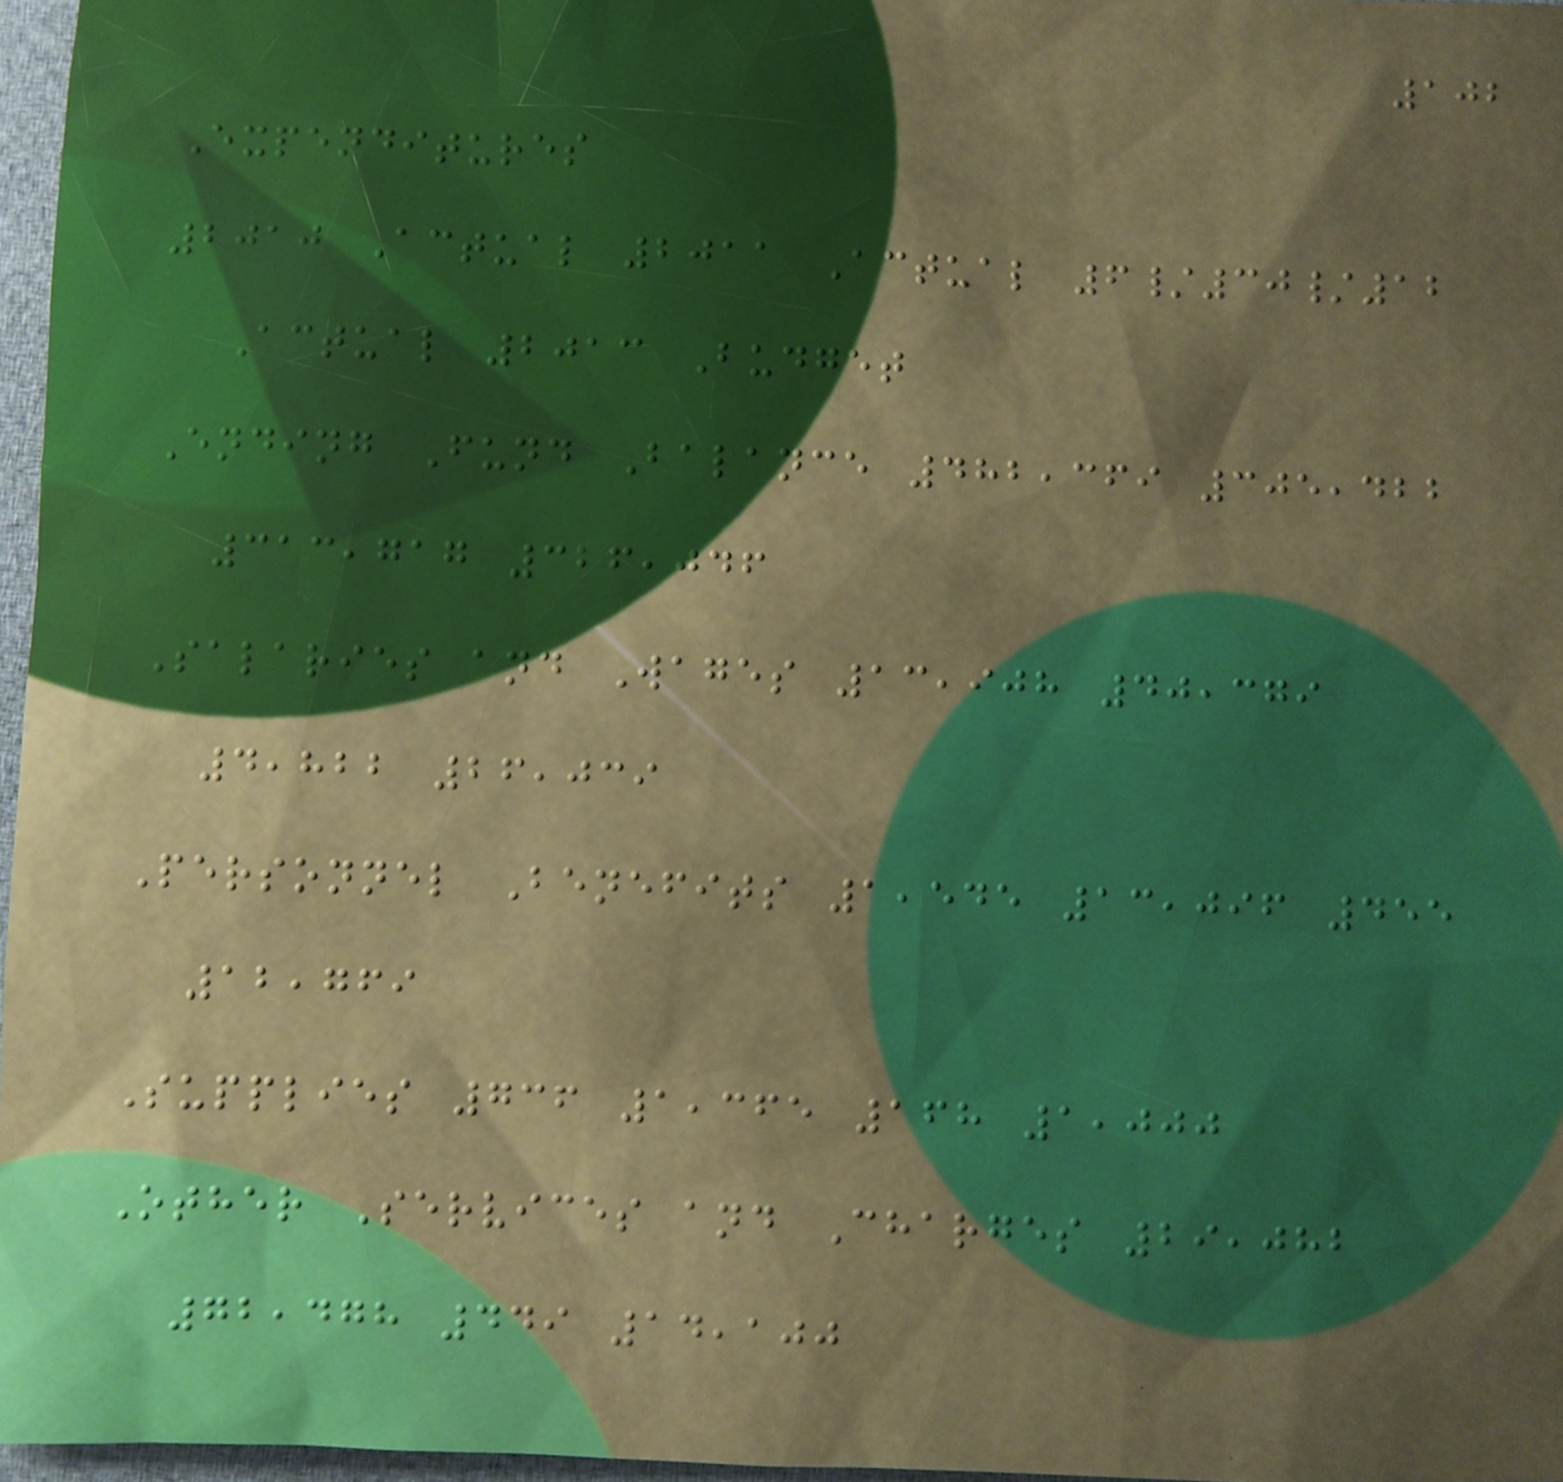102
Expenditures
2010 Actual 2011 Actual 6/30/12
Actual 2013 Budget
Ending Fund Balance 482,369 305,422
313,717 326,046
Salaries and Wages 13,908 40,379
4,822 26,039
Personnel Benefits 1,545 13,096 455
12,769
Supplies 736 1,365 168 1,000
Other Services and Charges 29,082
72,478 449 14,100
